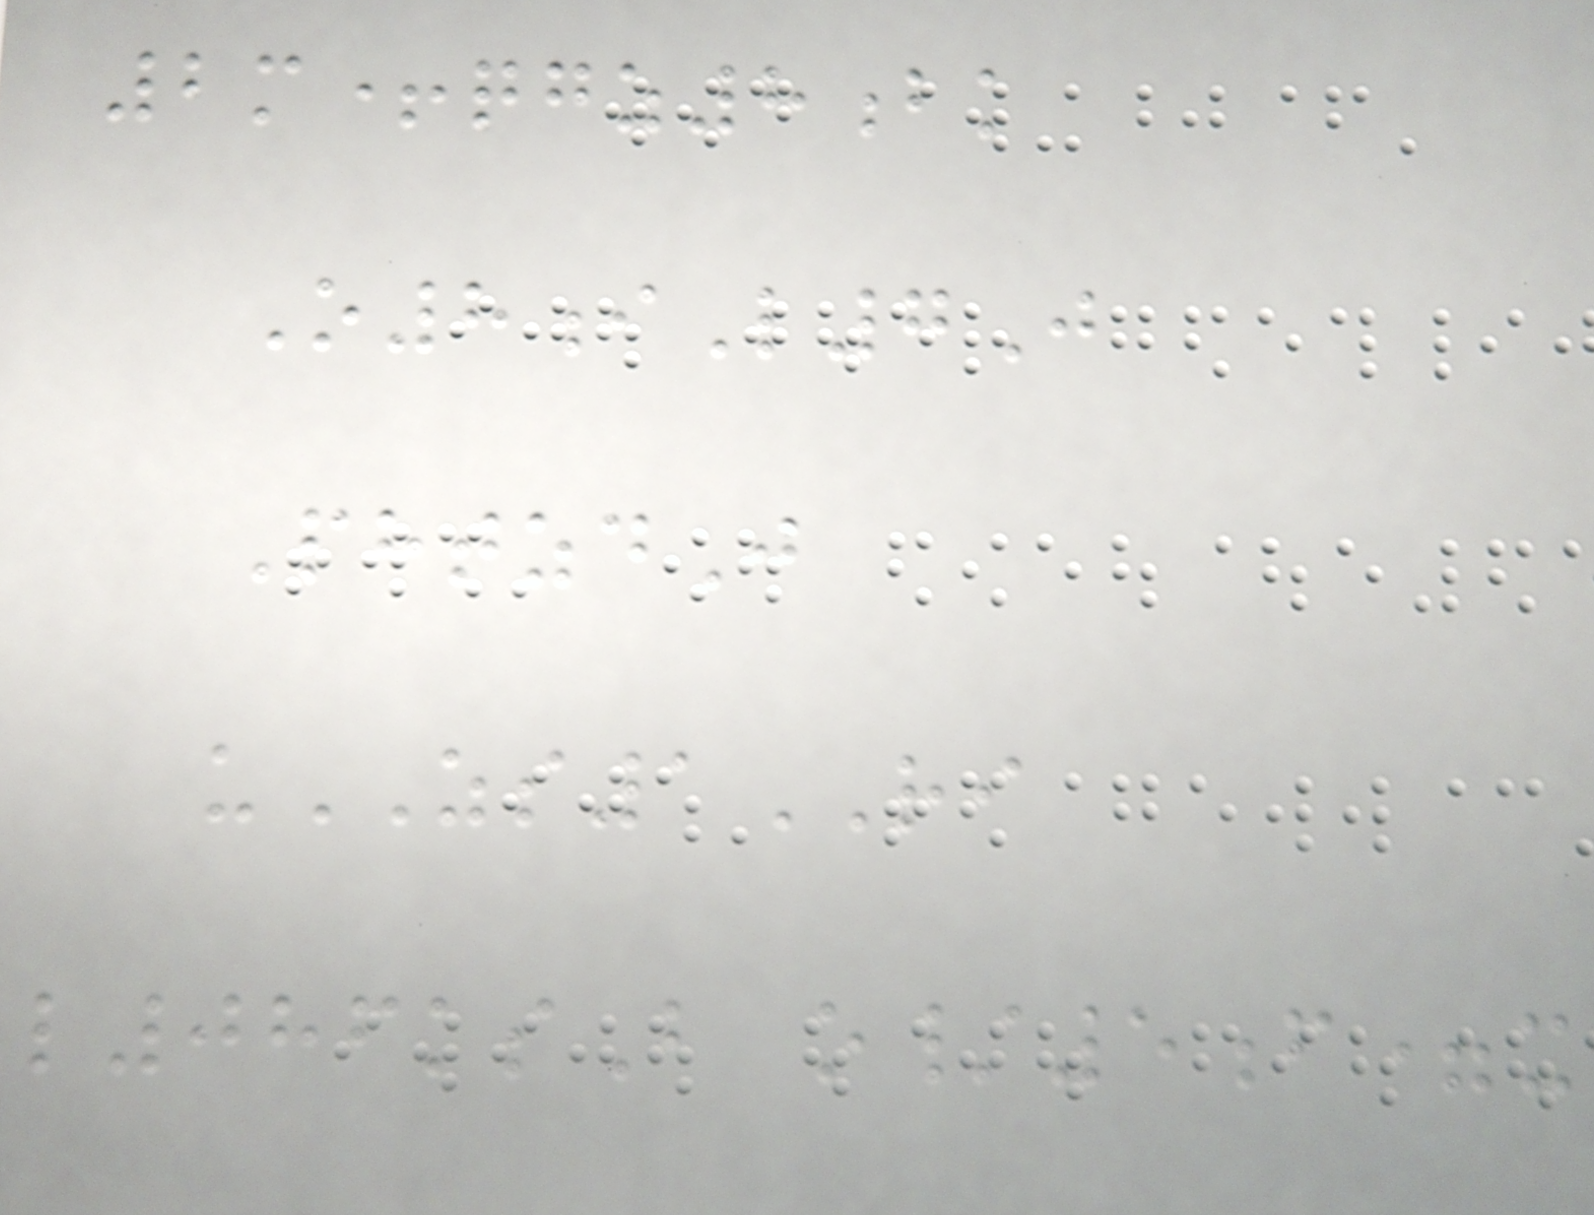2m+qgz8bk
O8iL7J
PhtzdJ
uZS1RI
l086ksB o/5f=x
